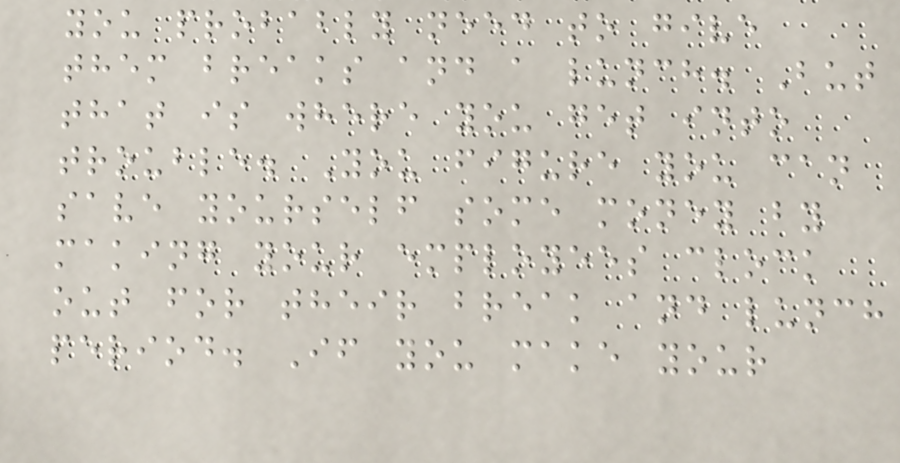you probably need to give
them breaks and a lunch. But
that is where you get into
trouble. You figure you can
save yourself some money by
making your employees clock
out for their break and lunch
period. If you make your
